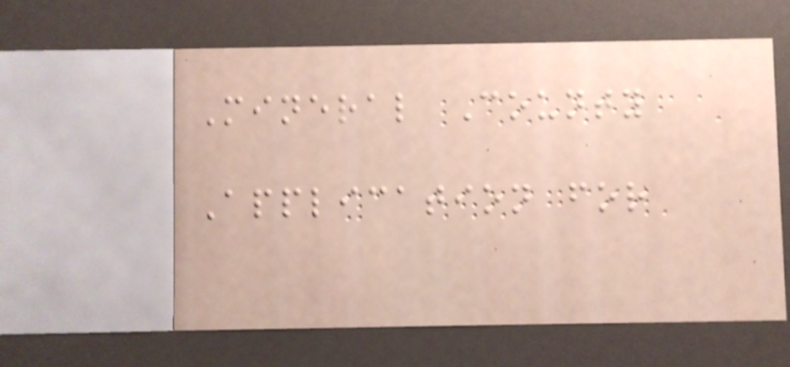Mineral County
Application for
